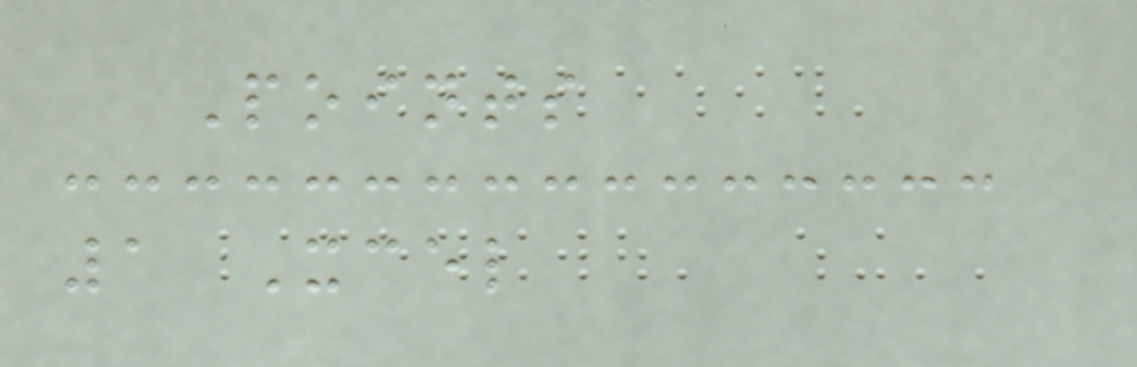Points
1 Xcel
